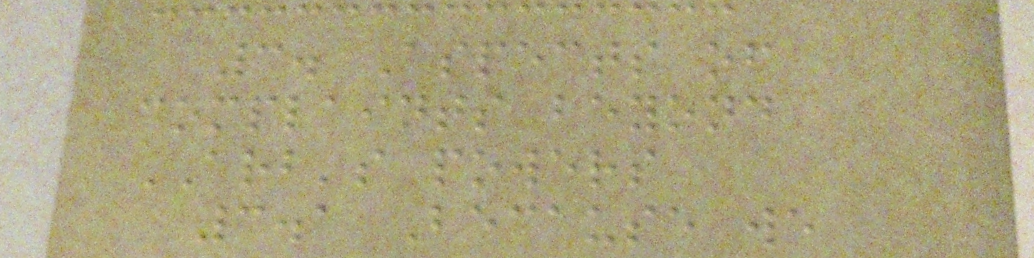3. Aspects of
complaints beyond
ARB's powers
3.1 Because we
